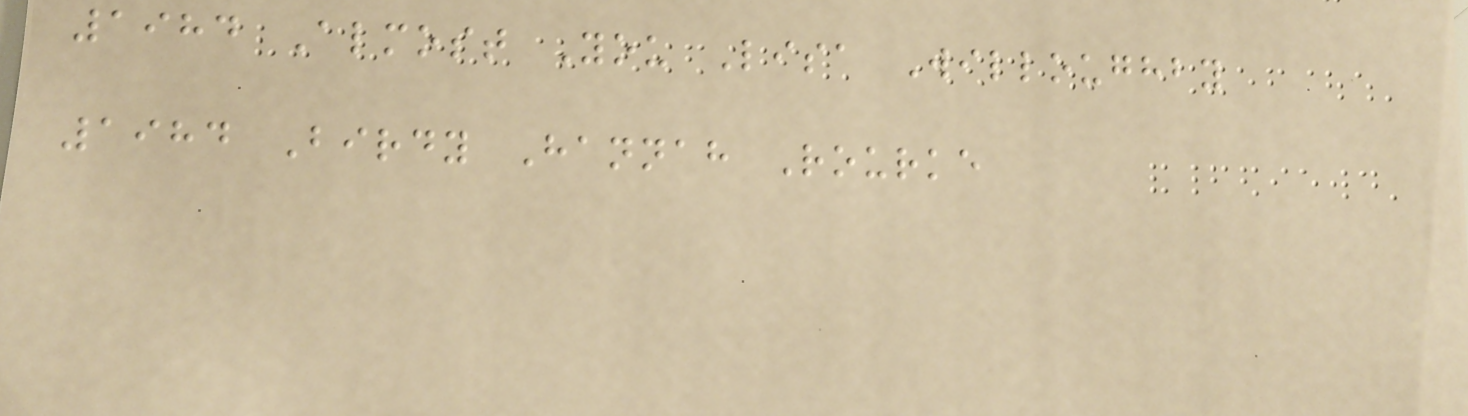1984 Almost You Lisa Willoughby
1984 Birdy Hannah Rourke
